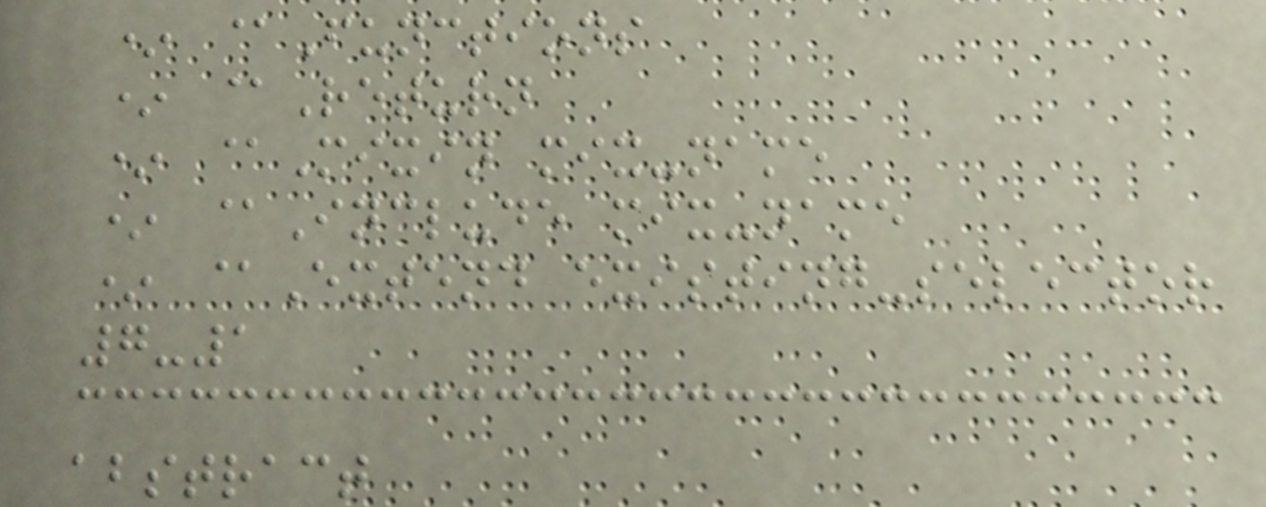* @Functions
* @Return
* @Mixin mix-name
* @Include mix-name
* @Extend existing-selector
7-1
abstract
